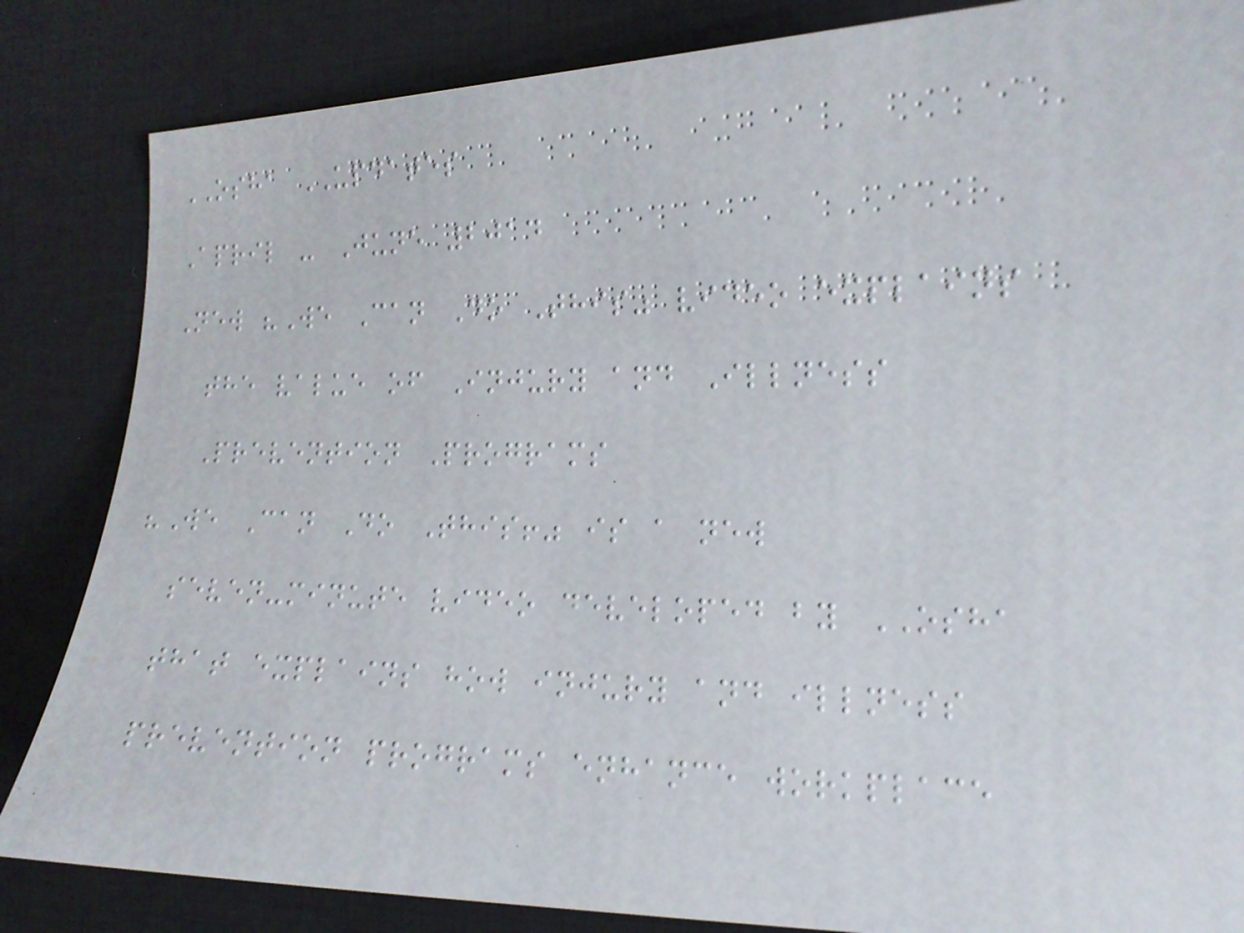OSHA UPDATES
April - June 2014
New "We Can Do This" video explains
the value of Injury and Illness
Prevention Programs
"We Can Do This!" is a new
seven-minute video developed by OSHA
that explains how injury and illness
prevention programs enhance workplace
